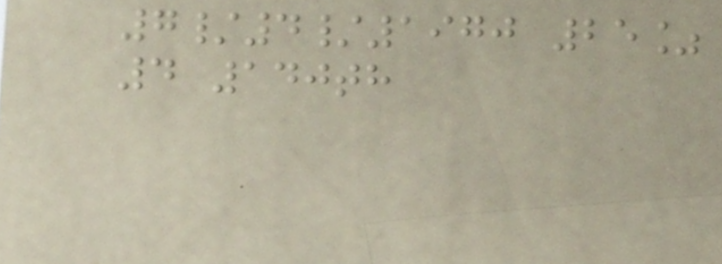7/4/1970 25%
4 140th
